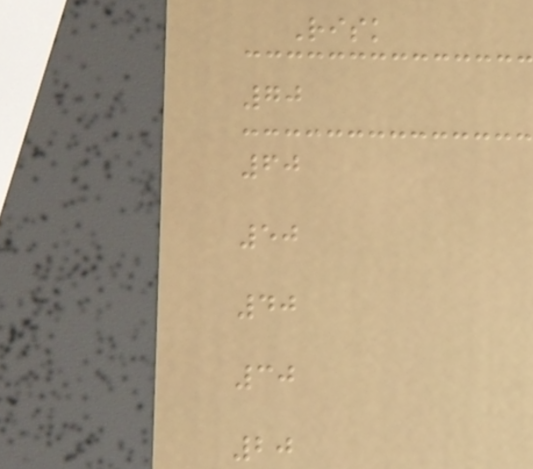Risk
70
60
50
40
30
20
